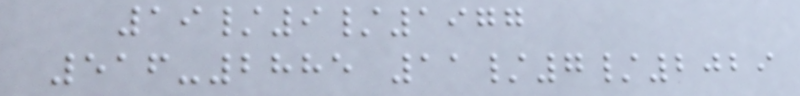19/9/1977
516-2885 11/7/2029
